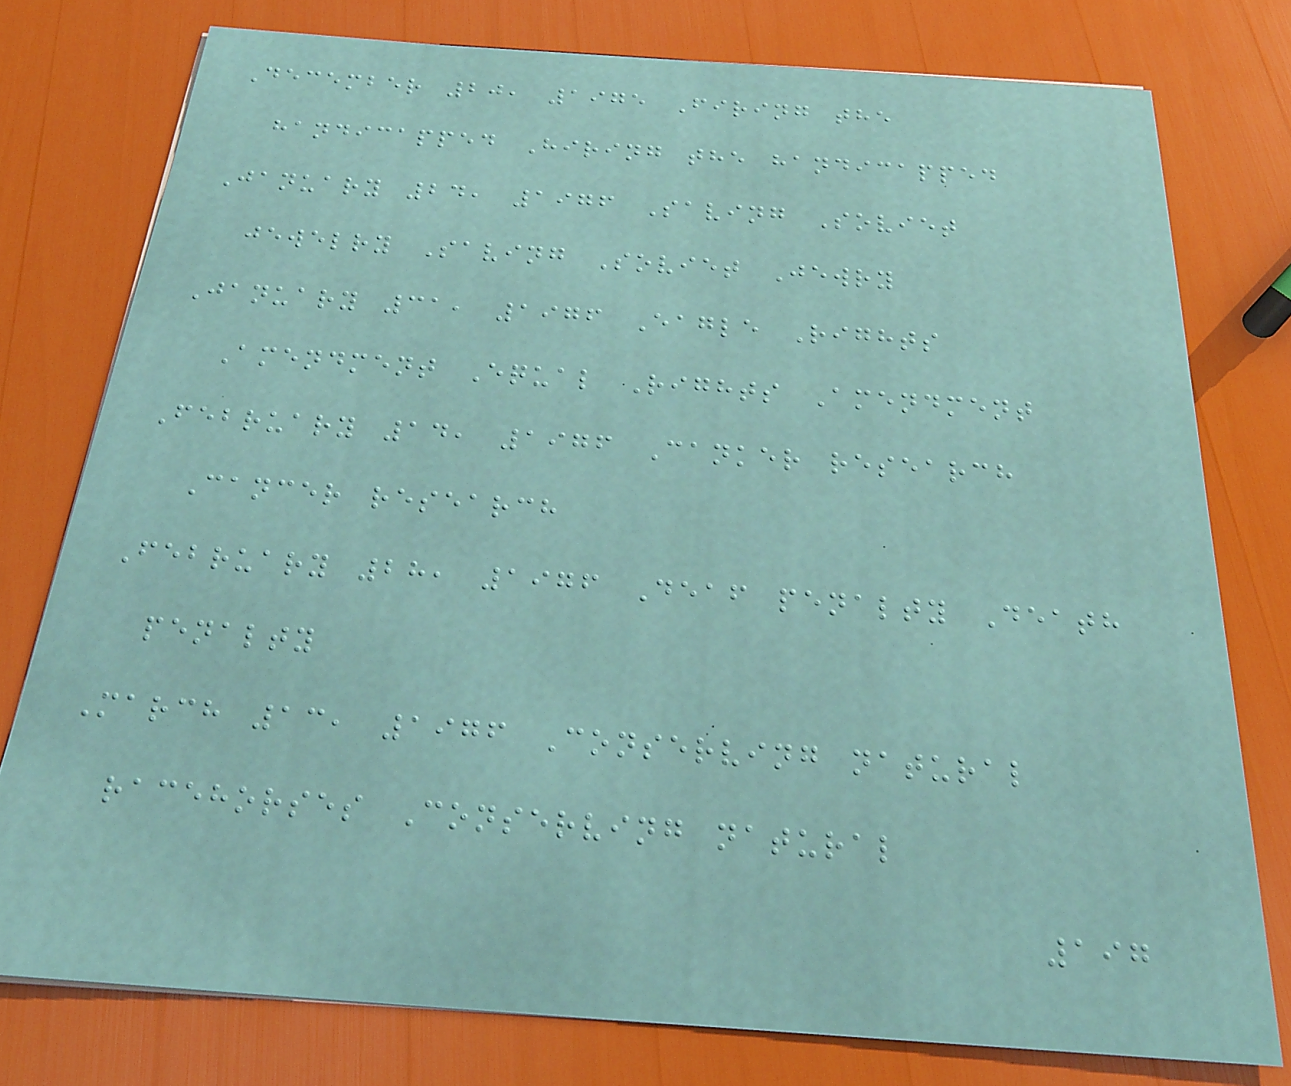December 20, 1975 Firing the
handicapped Hiring the handicapped
January 24, 1976 Saving Soviet
jewelry Saving Soviet Jewry
January 31, 1976 Eagle Rights
Amendment Equal Rights Amendment
February 14, 1976 Canker research
Cancer research
February 28, 1976 Deaf penalty Death
penalty
March 13, 1976 Conserving natural
racehorses Conserving natural
197
